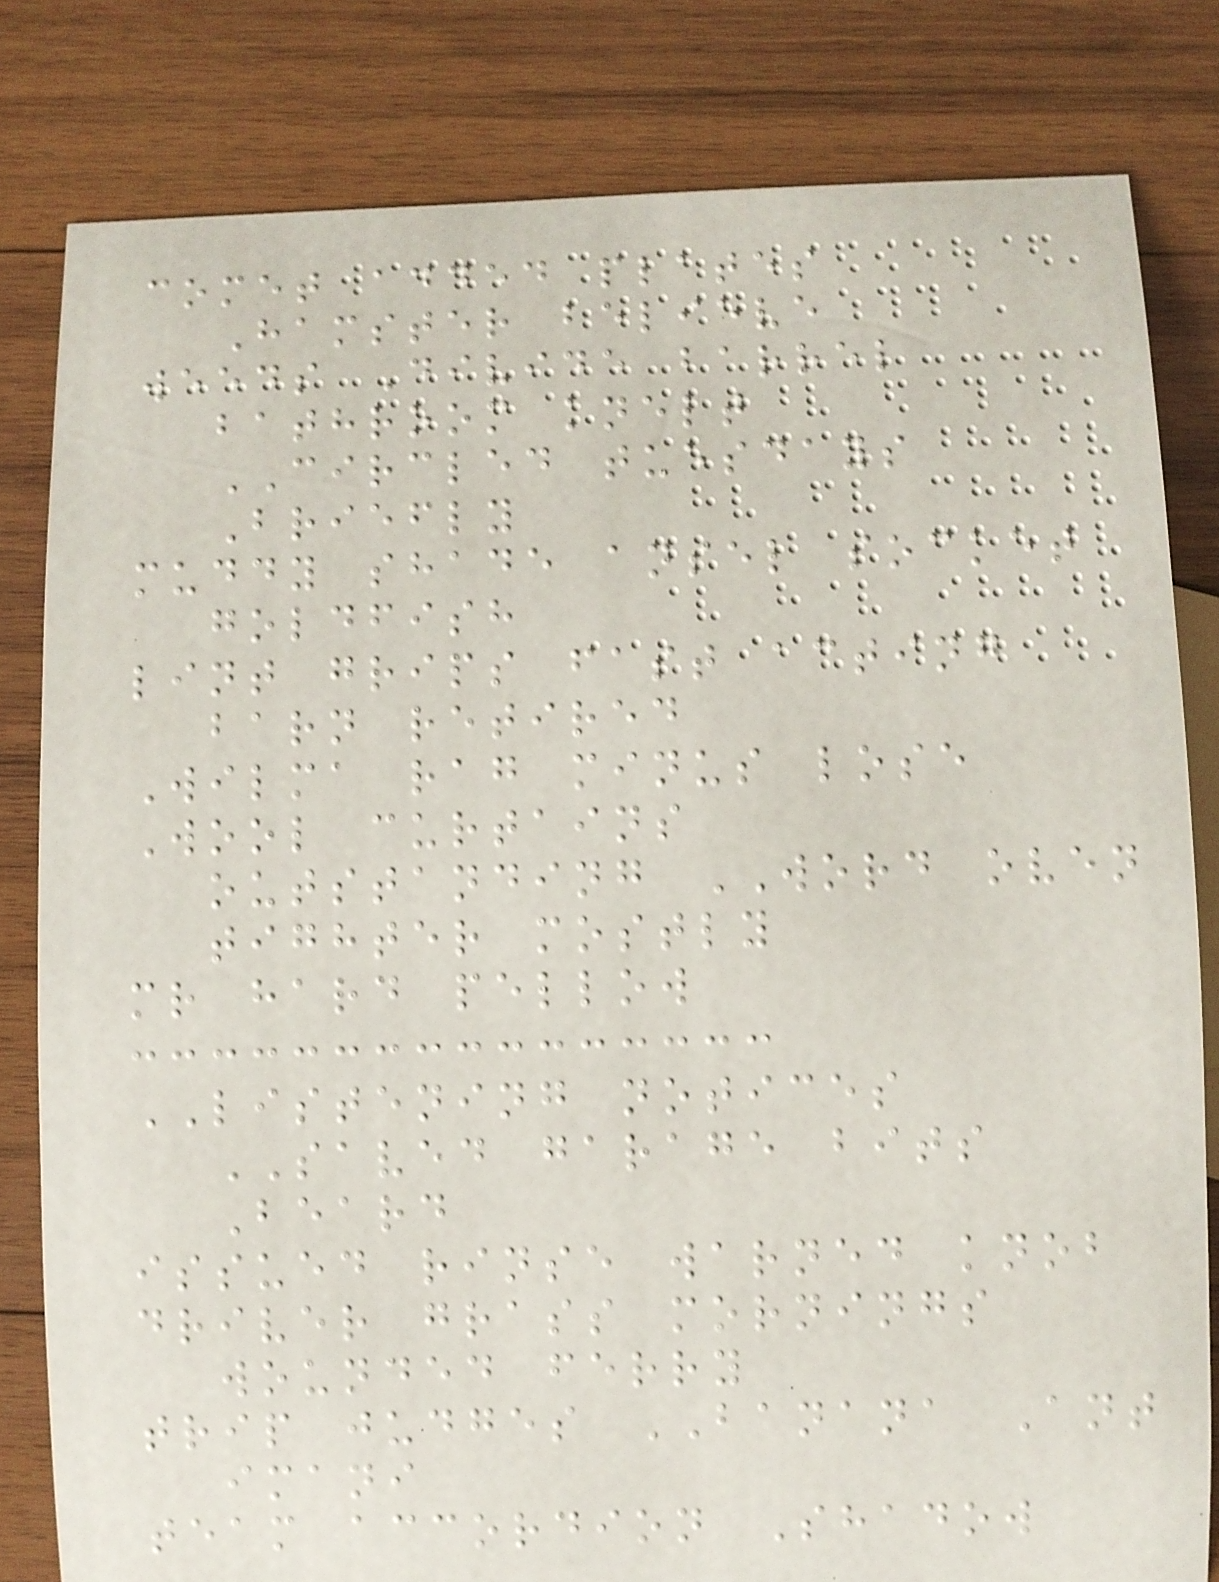comet added plates
Hamster believe
weeds Divide barrel
bathroom knelt
CIRCLED tuesdays
Briefly
muddy shade ansel socket
goldfish
lint grips fast acting
barn retired
Wilma rag minus lose
Wool curtains
outstanding WORD oven
tighter mostly
mr hard pellow
LISTENING notices
SAVED garage bits
Beard
issued rinse warned knob
driver grass mornings
wounded ferry
trip judges BANANA Ant
imani
team accordion Shadow
